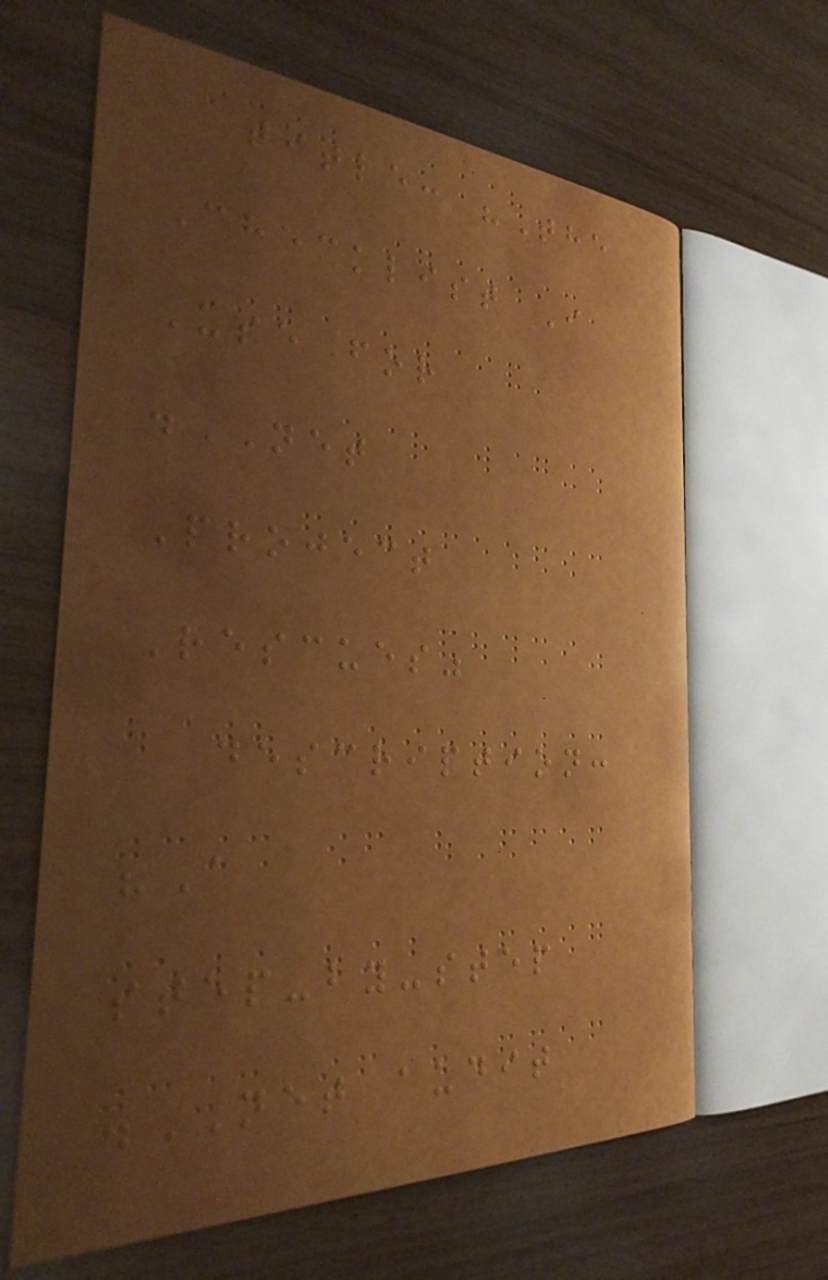title: "The
Checklist I
Use for
.NET
Project
Rescues"
description:
"A
step-by-step
.NET audit
